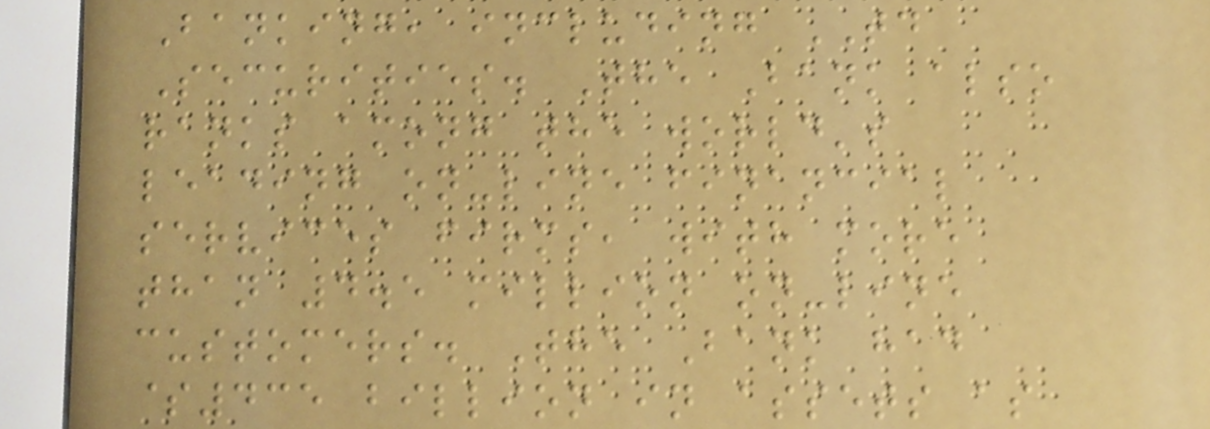Banking, including TD
Securities. The Bank also
ranks among the world's
leading on-line financial
services firms, with more
than 4.5 million on-line
customers. The Bank had
$435 billion in assets as
